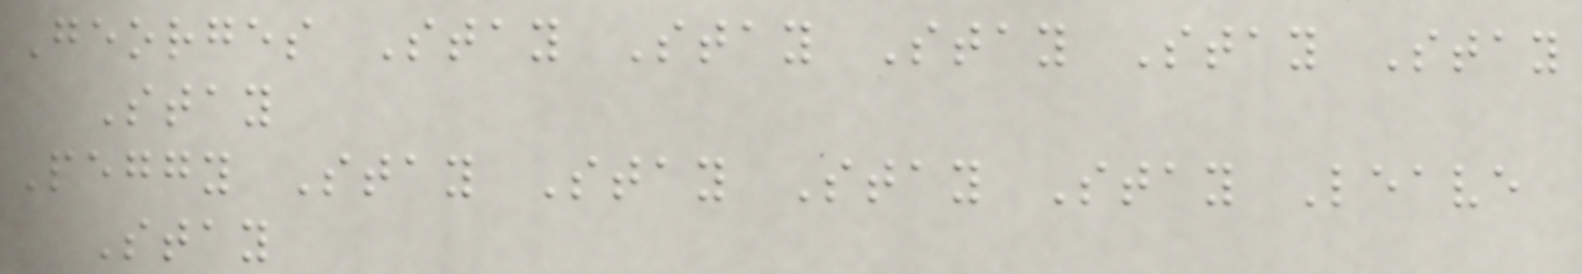Georges Stay Stay Stay Stay Stay
Stay
Peggy Stay Stay Stay Stay Leave
Stay
